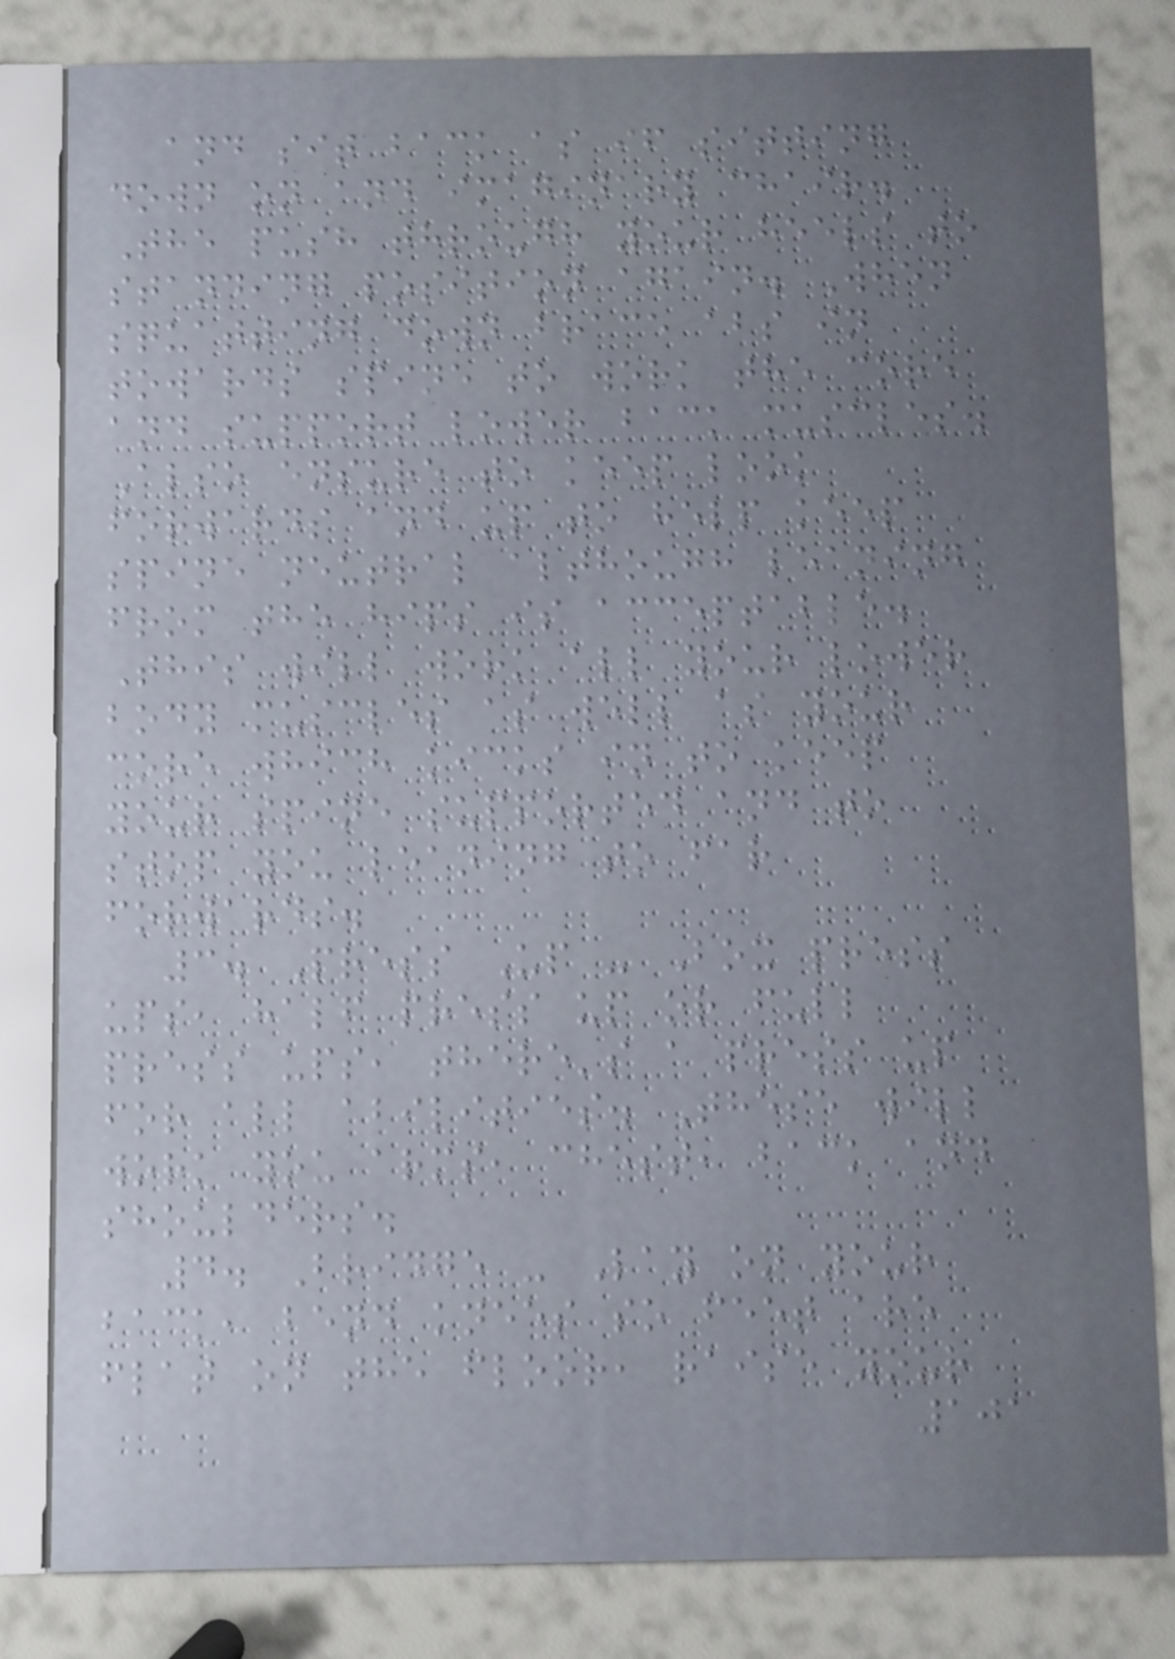and sit back as if sitting
down on and imaginary chair.
The push through your heels to
standing position again. When
squatting down brace abs in
towards spine to work the core
and support lower back muscles.
Also ensure to keep look
forwards and up to help keep
spine neutral although leaning
from the hips is acceptable.
This will work all your lower
body muscles as well as your
core which kicks in to keep
your spine supported and to
stop you leaning to far
forwards.
3. Press Up - Box press
ups, half press up or full
press ups, there's a press up
for all abilities. These will
work you arms, chest, back and
shoulders.
4. Bridge - Lay on your
back, bend knees so feet are
flat on the floor, raise your
101
